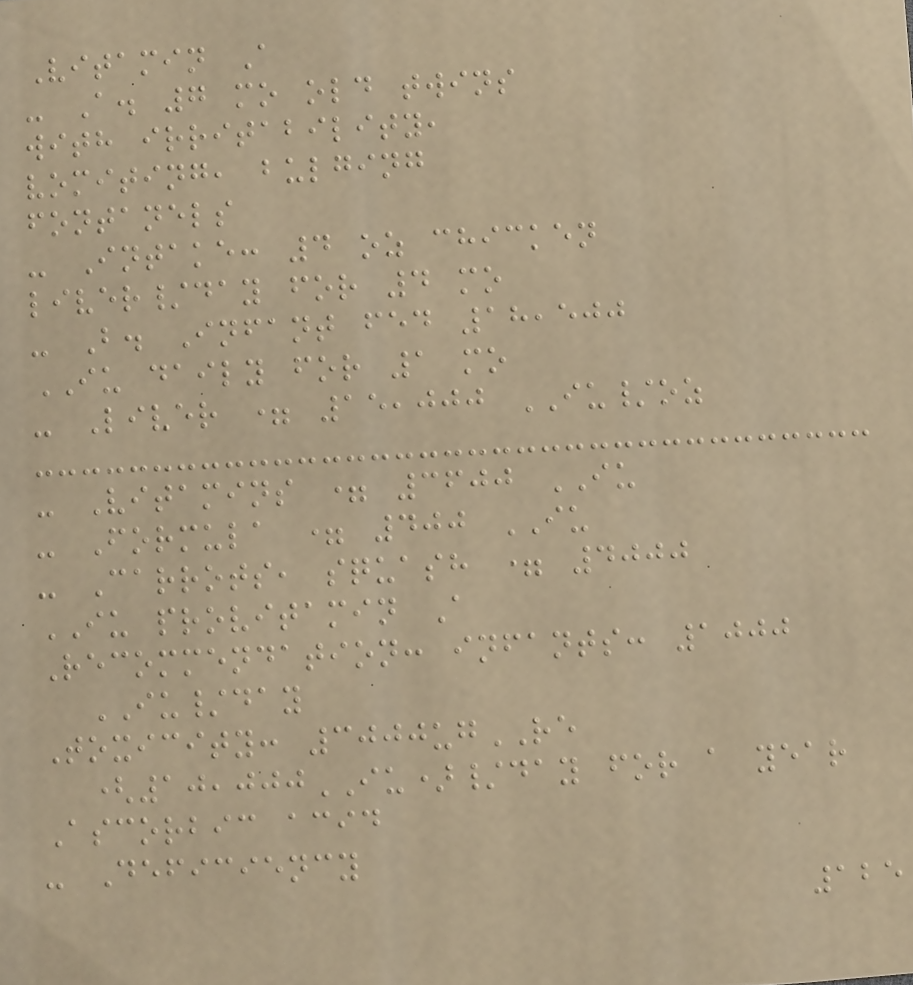Vitamin A
- A. 7 mo old twins
with irritability,
vomiting, bulging
fontanels
- Intake: 4 oz chicken
liver/day for 4 mo
- B. Infant fed 18,500
IU daily for 1 mo
- Liver = 15,000 IU/oz
- Vitamins = 3600 IU
- Formula = 400 IU
- Carrots, squash = 4000
IU provitamin A
Recommendation: infants: 1000
IU/day
Toxicity: 3000ugRE
(10,000IU)/day for a year
Ascorbic acid
- Deficiency
125
